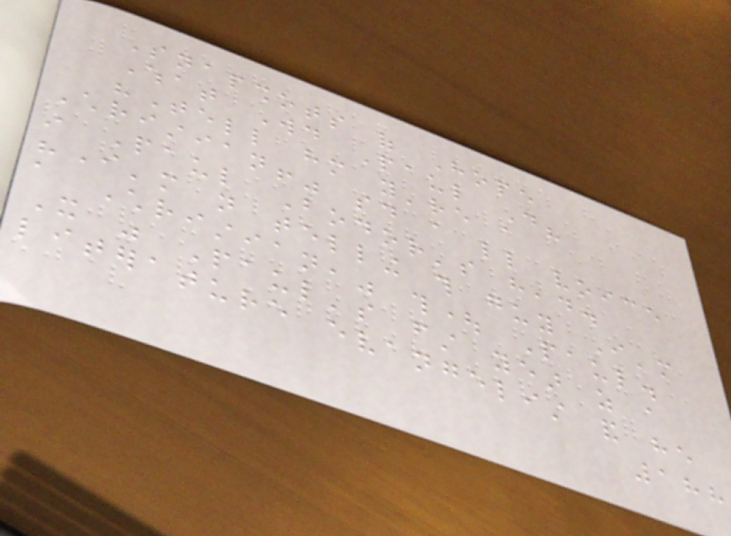Snapshots of Hope
What Would Paul Do?
"Tell him you're a
Christian!" said a little voice
in Paul Bodor's head.
"I'm not telling this guy I'm
a Christian," thought Paul.
It was Paul's first year as a
literature evangelist and he
188
